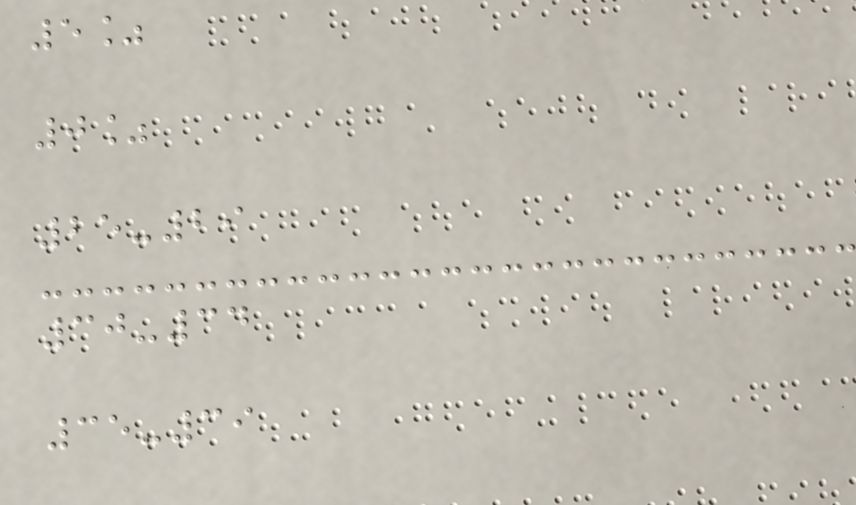5%
0%
25-29
30-34
35-39
